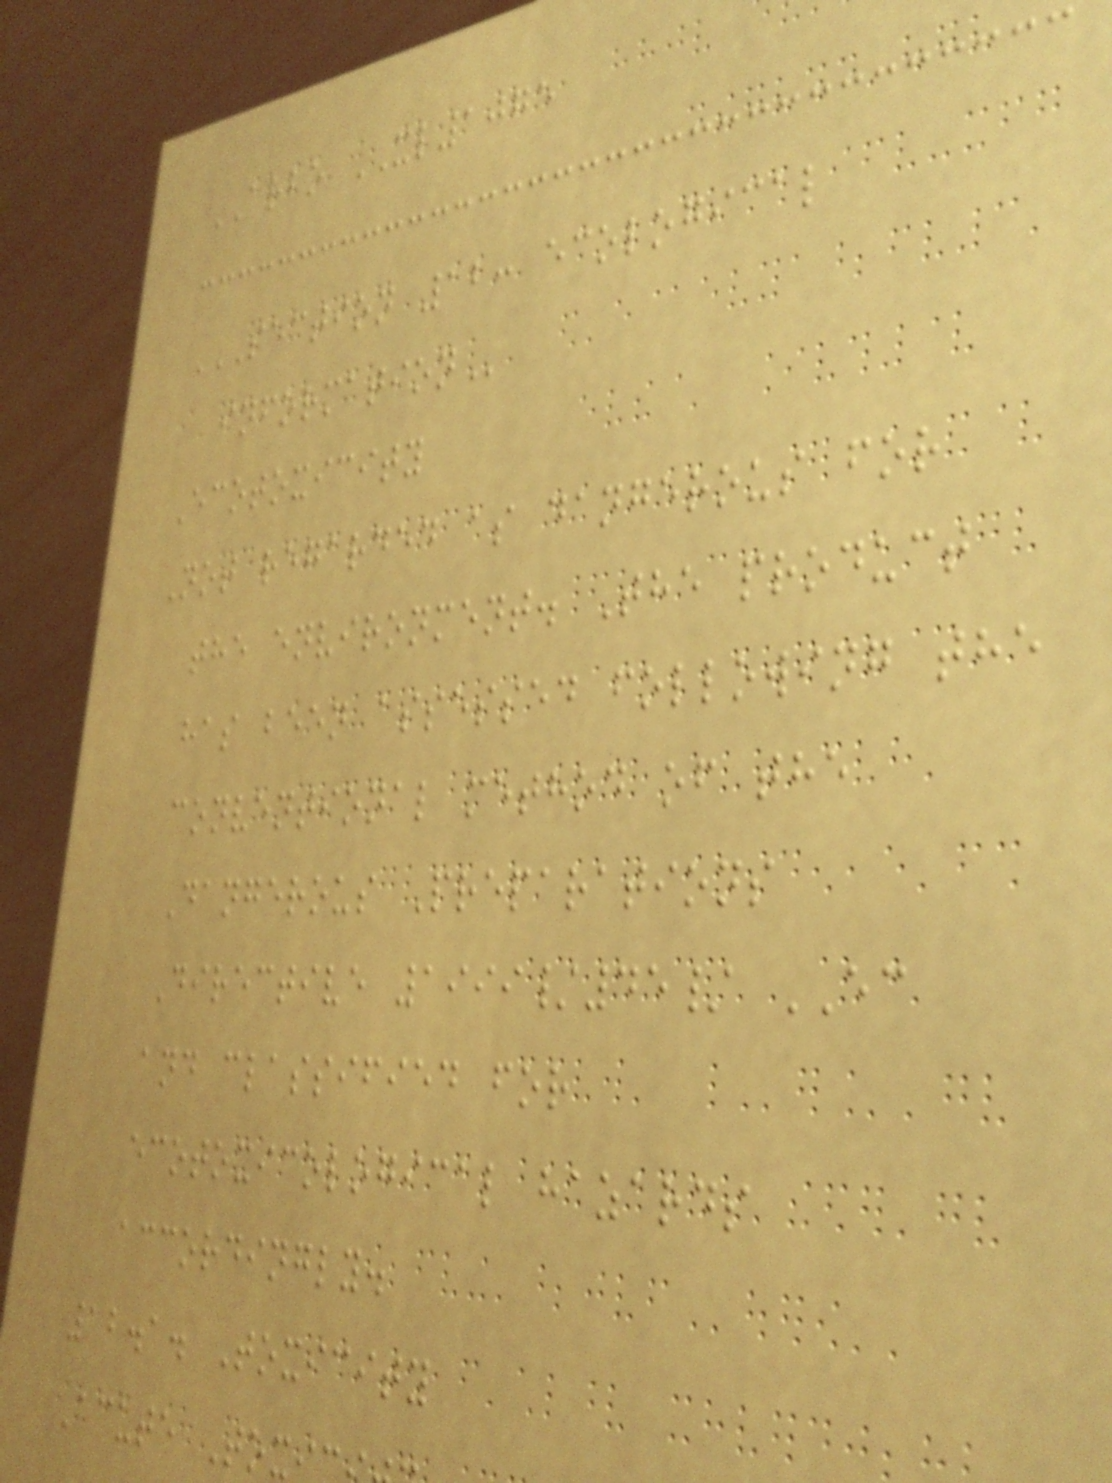ARBO XL1075
SECTION 12: ECOLOGICAL
Ecotoxicity
Not regarded as dangerous for
the environment. The product
has been assessed following the
conventional method of the
Dangerous Preparations
Directive 1999/45/ EC
and classified for
ecotoxicological hazards
accordingly.
12.1. Toxicity
Acute Tox
